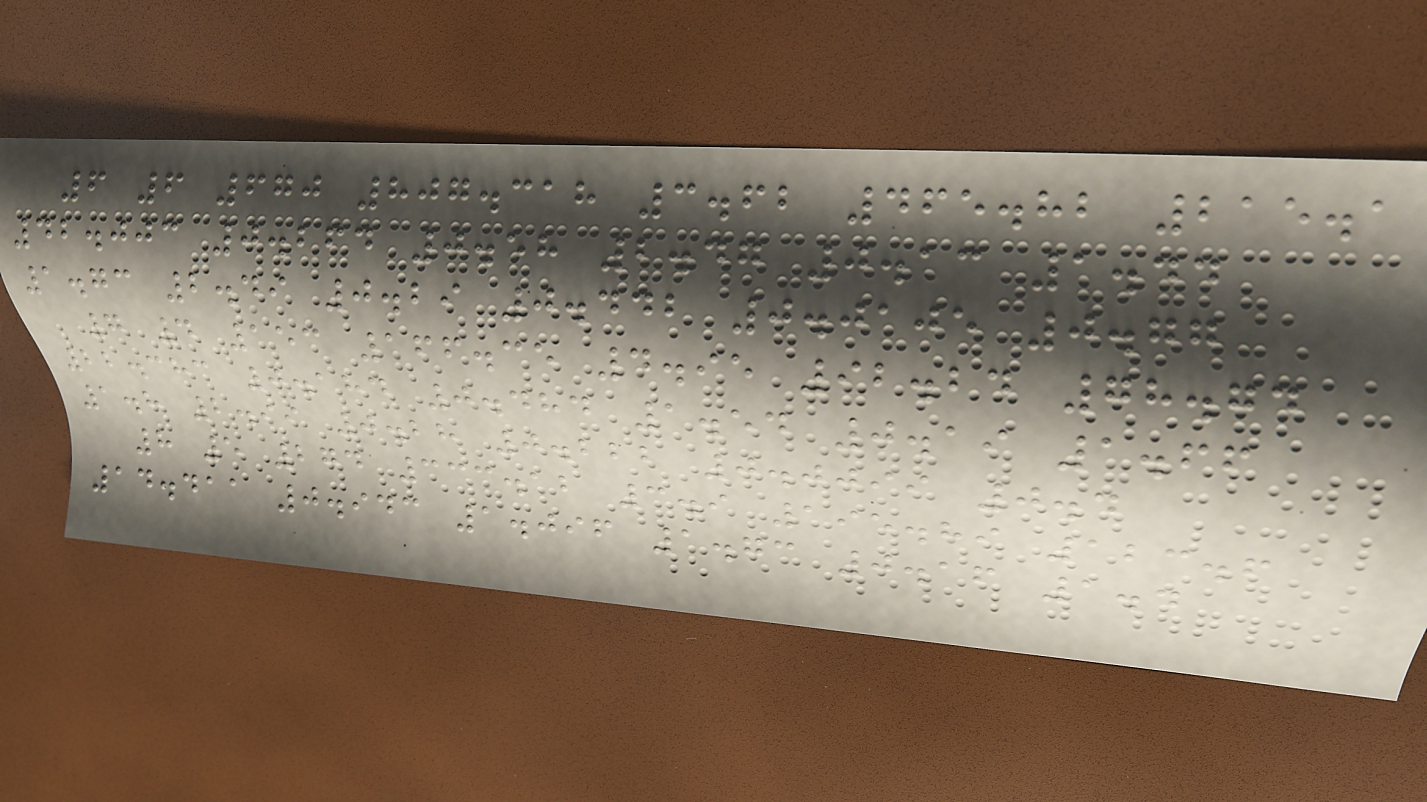6 6 670 807.318 3.62 465.82 215.1
42.003 0.264 0.58 2.47 0.13 1.44
1.73 2.49 0.29 0.442 0.0105 0.77
7 4 153 166.35 4.95 92.24 78.74
22.383 0.184 0.484 1.54 0.19 1.66
1.8 2.99 0.28 0.222 0.0099 0.4
8 5 274 333.12 3.9 195.89 123.6
14.411 0.943 1.096 1.73 0.16 1.4
